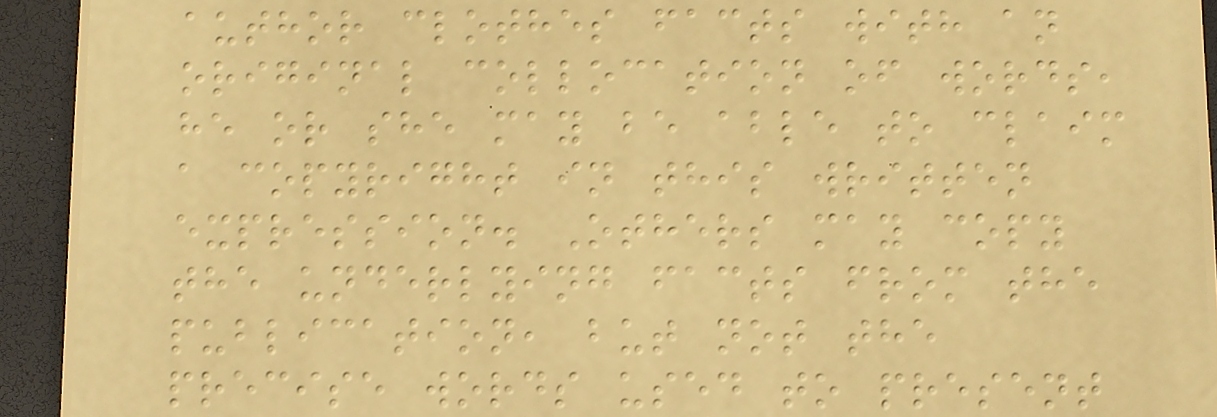author clothes facts with an
original collocation of words,
he or she may be able to claim
a copyright in this written
expression. Others may copy
the underlying facts from the
publication, but not the
precise words used to present
